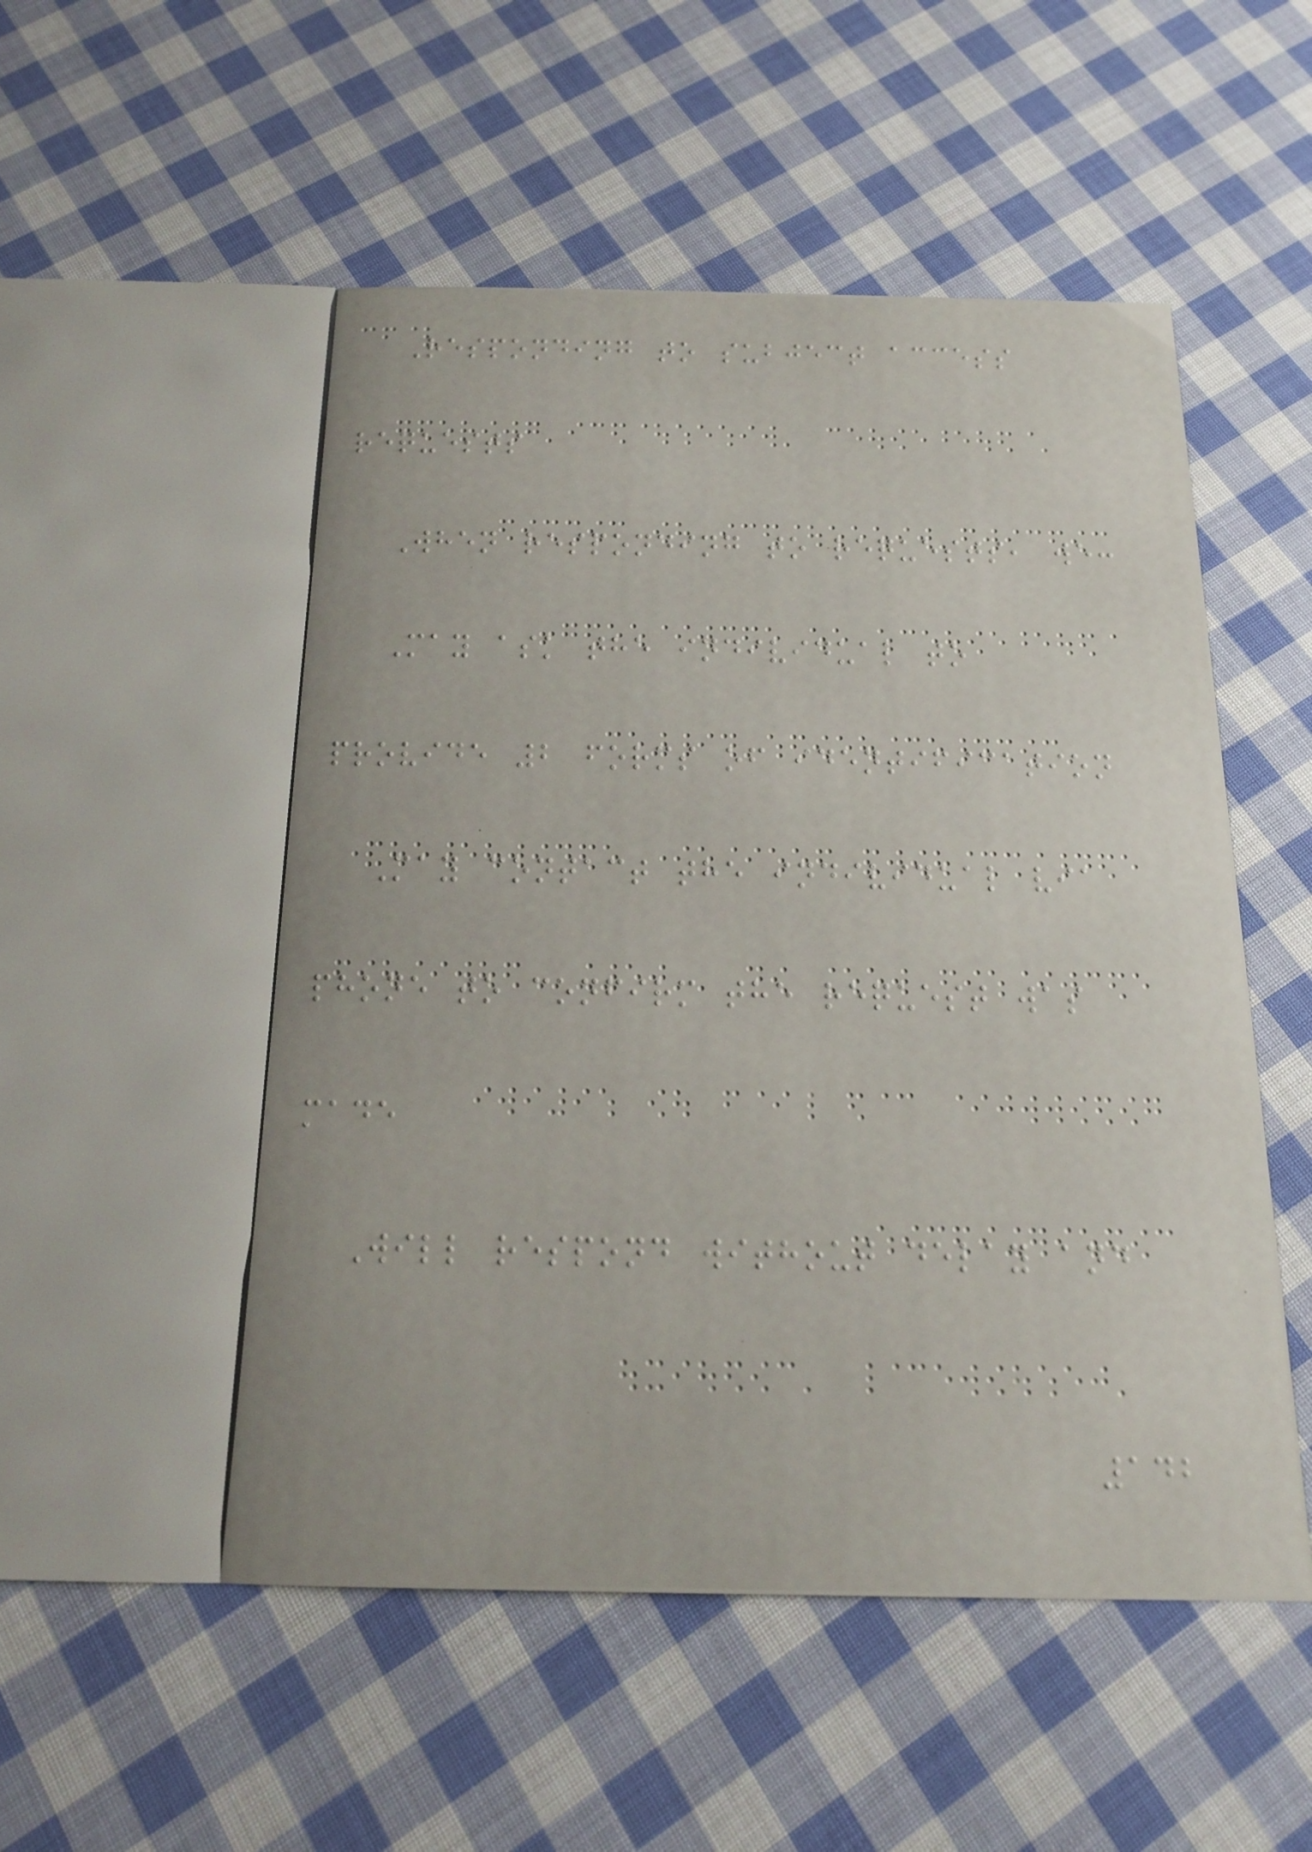Responding to subject access
requests
When responding to requests, we:
May ask the individual to
provide 2 forms of identification
May contact the individual via
phone to confirm the request was
made
Will respond without delay and
142
